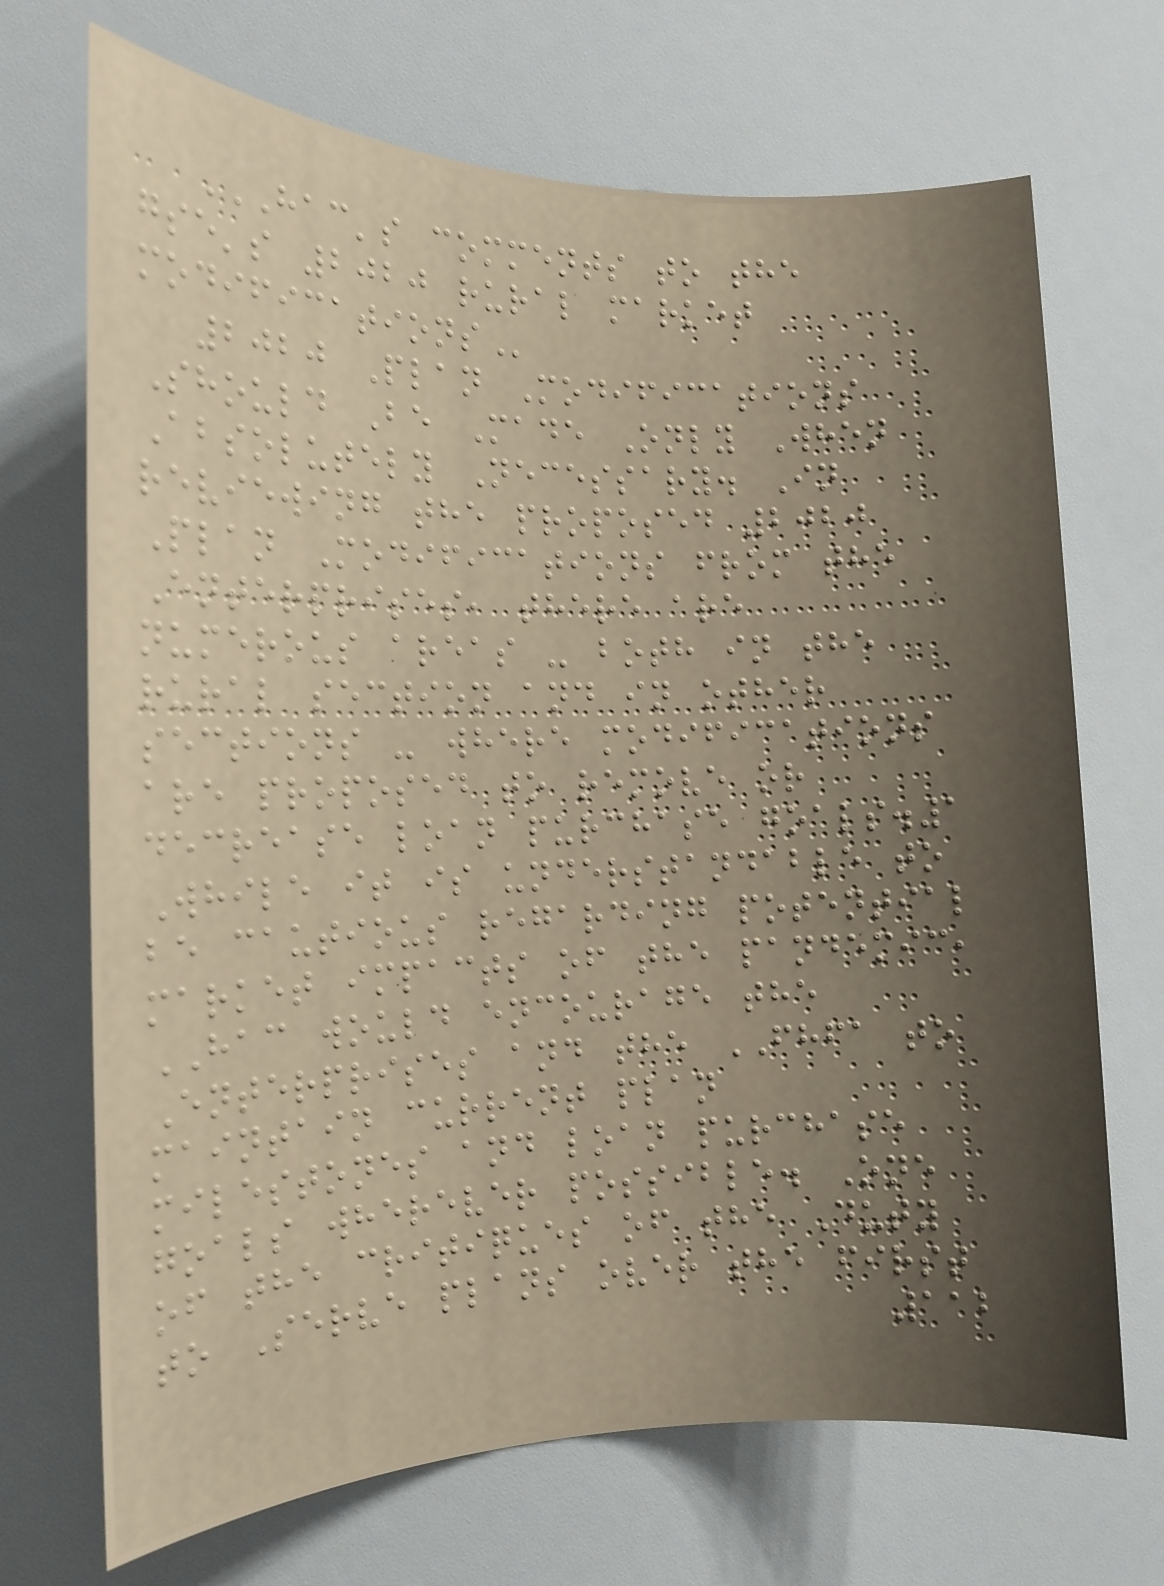HAC'S COMMENTS TO THE
GSE'S 2020 RURAL MARKET
MODIFICATIONS
2020 Plan Modifications
Should Be Made Only When
Absolutely Necessary. In
reviewing the proposed 2020
Plan Modifications from the
Enterprises, there are
numerous areas - both in the
rural section and in other
sections - where modifications
are proposed to remove or
decrease loan purchase goals.1
While it is understandable to
be cautious regarding potential
market impacts of the pandemic,
HAC would encourage the
Enterprises and the FHFA to
maintain current plan
milestones and loan purchase
goals wherever possible. One
of the critiques of the Duty
to Serve plans over the first
112
